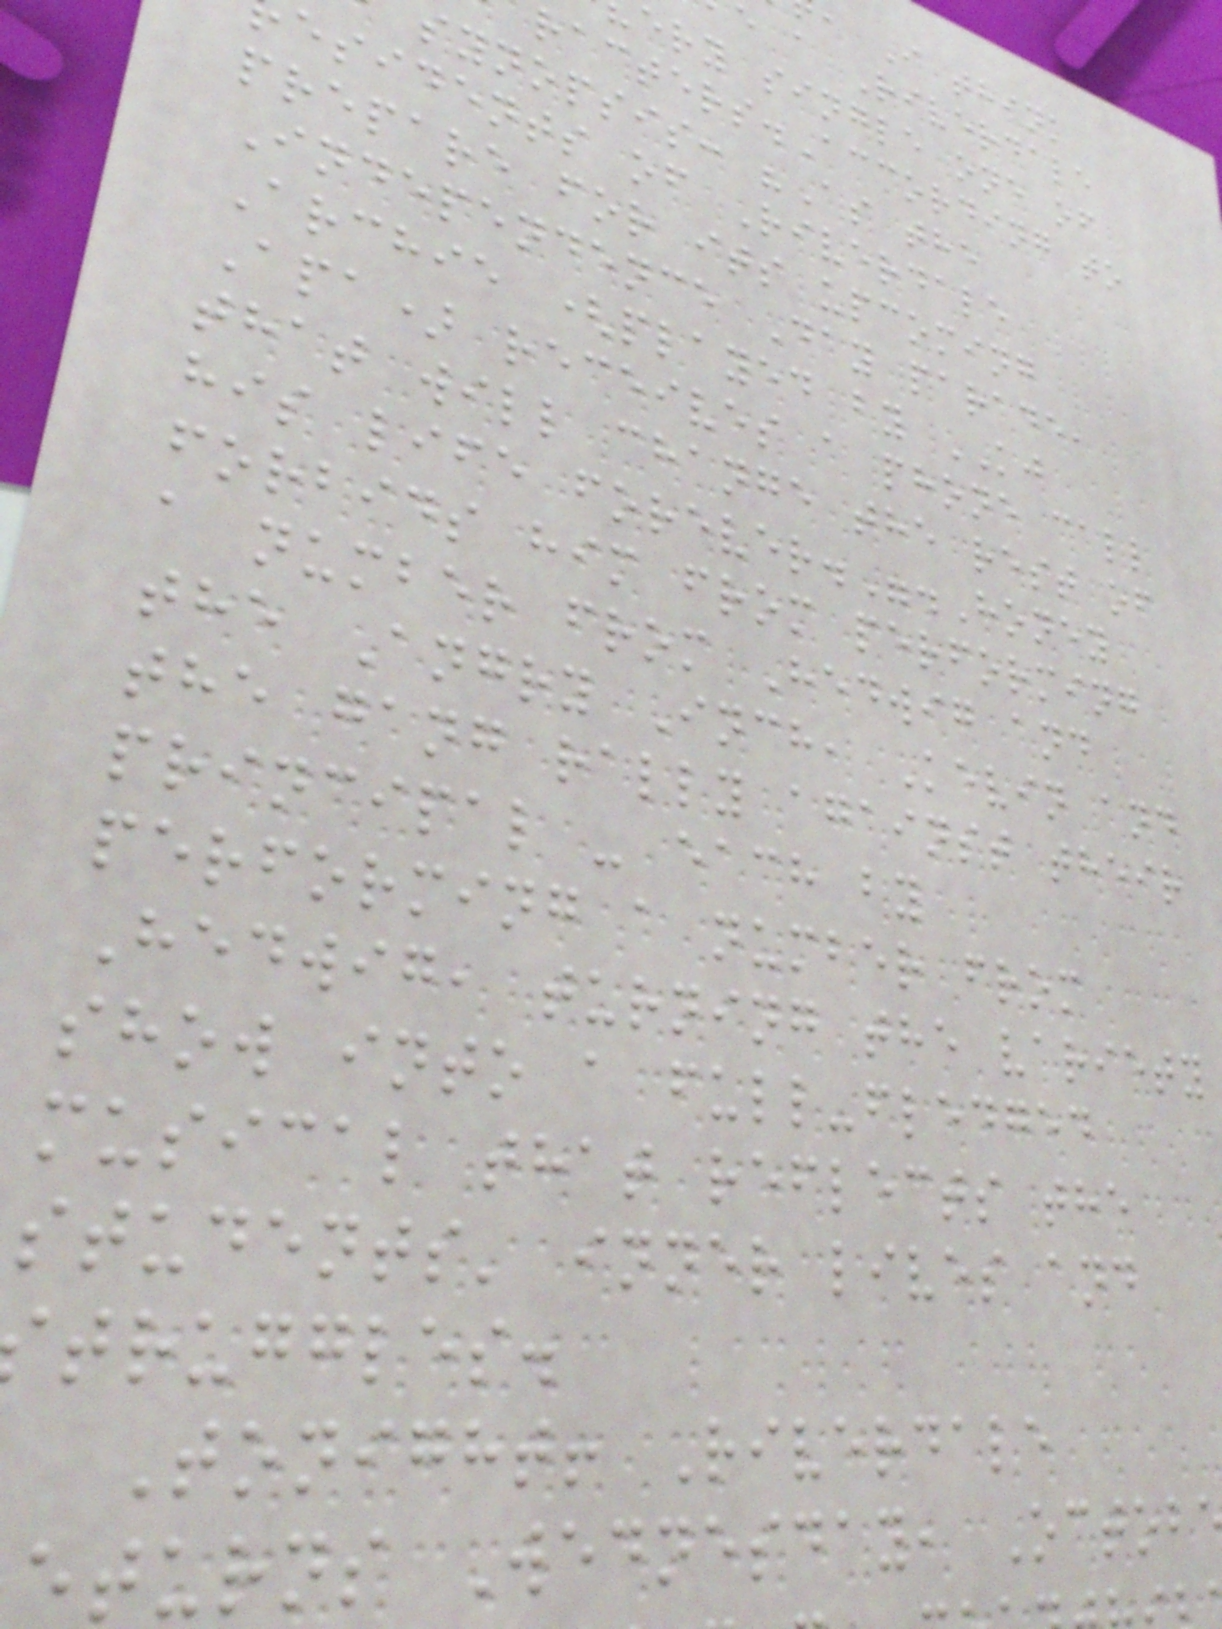, I think
e a Riverdale
ery single one of
racters.According to
synopsis: "As the
esidents of Riverdale
prepare for its upcoming
Independence Day parade,
Archie (played by KJ
Apa) receives a phone call
that will change the rest of
his life forever.".Honey
forbids him from performing
a number from Hedwig and
the Angry Inch, Kevin and
the gang rally against their
principal - each by
performing a number from
Hedwig, turning the variety
show into a full-fledged
musical that reflects the
students' inner lives and
truggles.
Tonight! Riverdale
eturns Wednesday, Octob
